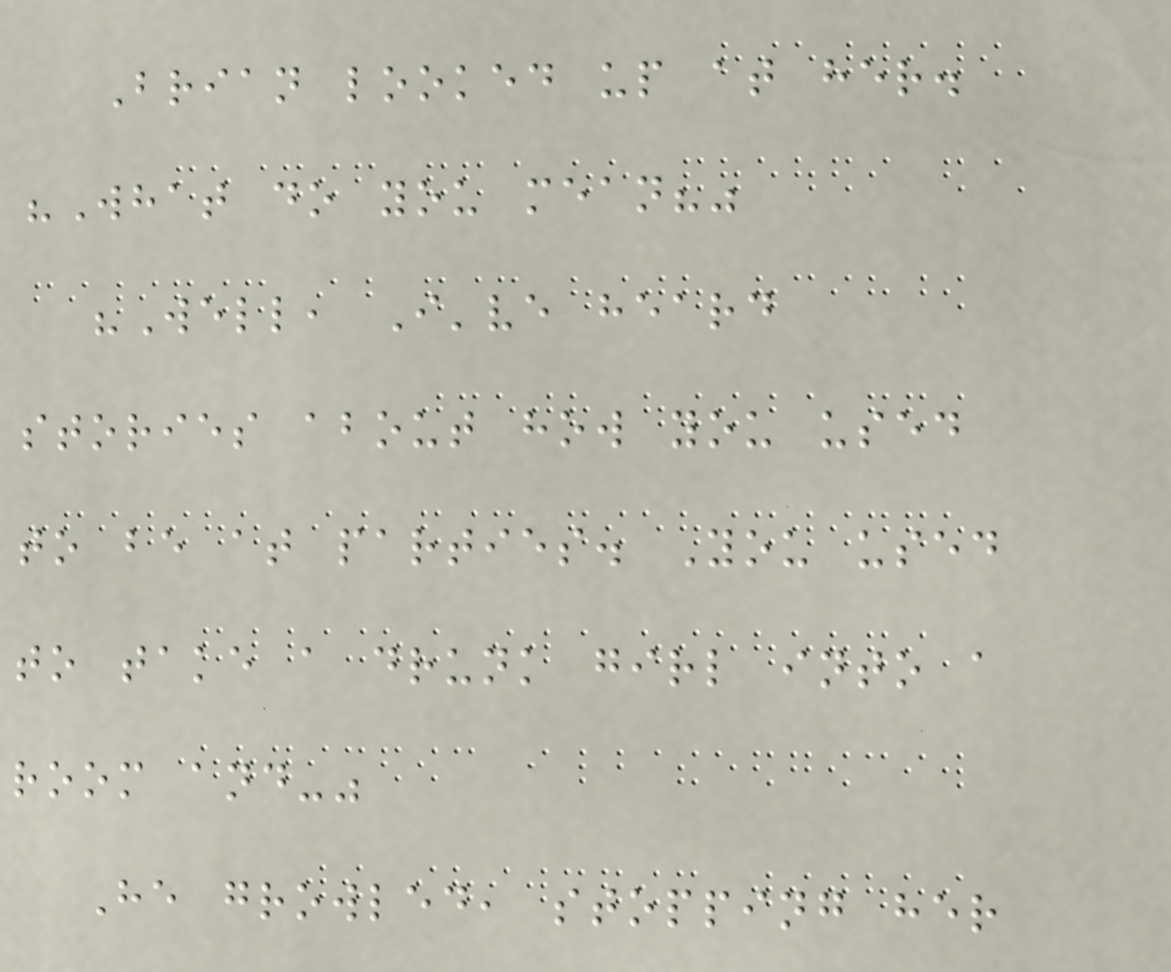Brian looked up at her.
"What do you mean?"
"Well, I've heard
stories about how you used
to be at parties. You used
to take a drunk girl into a
room and-"
He growled, stopping her
